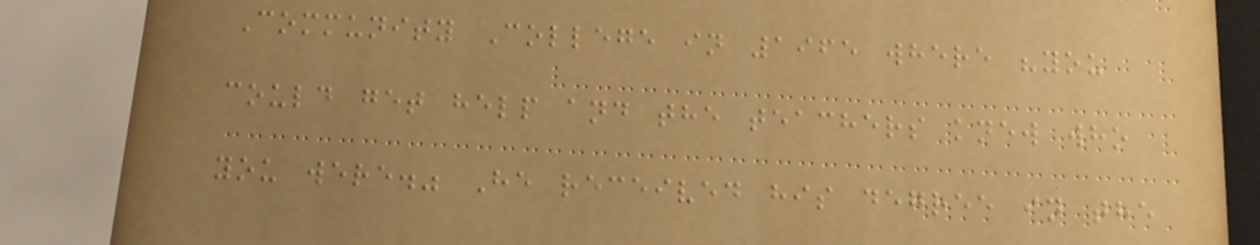Community College in 1965 where "you
could get help and the teachers knew who
you were." He received his degree in the
